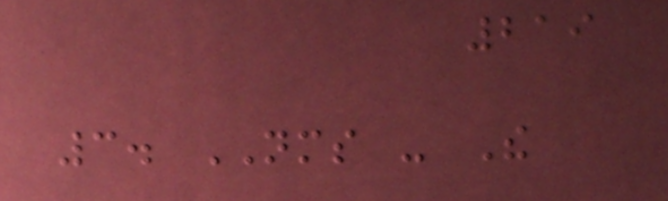219
3. NMS - The
